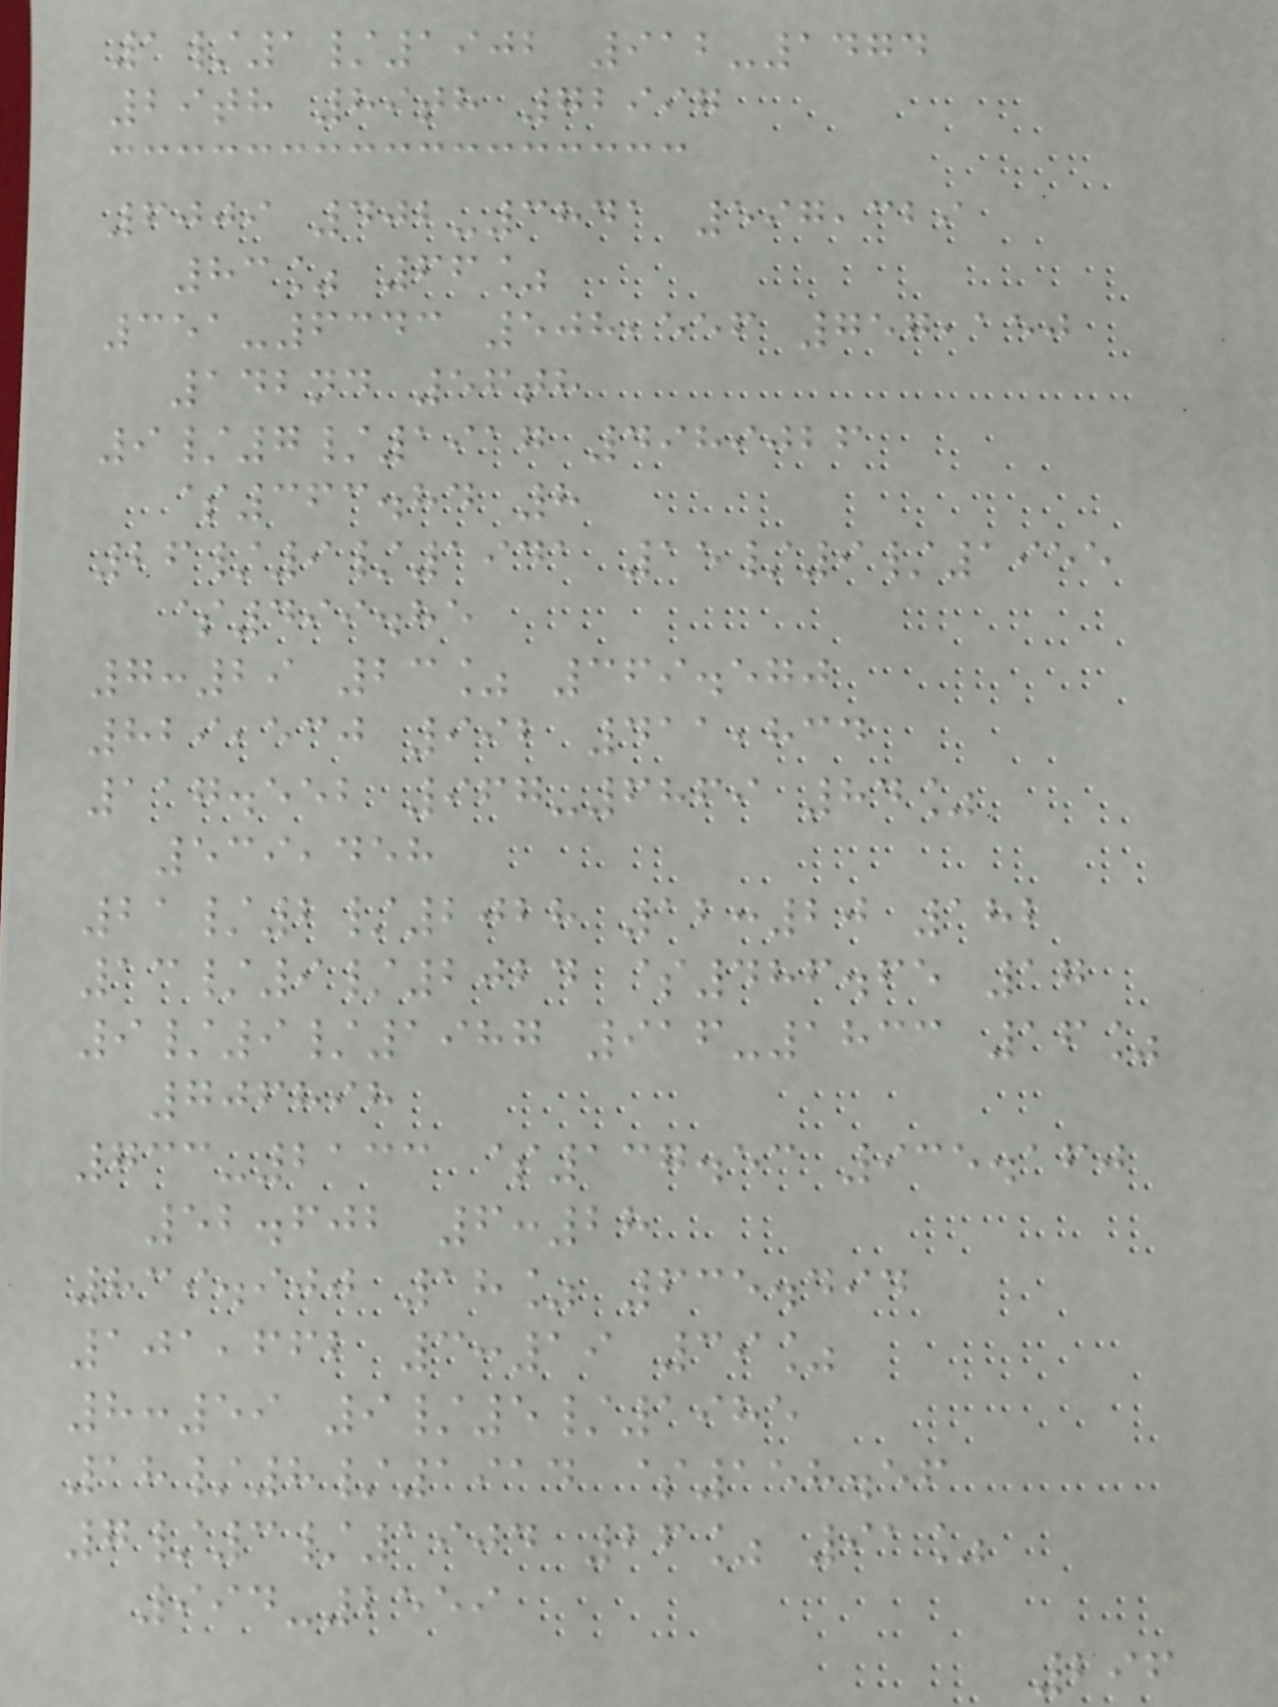1/1/1902 912-1474
29th 89th 72997
6009 402-3841 597,329
83% 66%
351-6343 508,556 757,150
142nd 56th
9/7/1917 4989026
$363.84 8
26/9/1941 15/9/1955
$499.85
7:29 23% 369.570
829,530 992 411,834
117.552 967-6869 84%
539,458
21/2/2028 12:20 182
13/9/2024 $486.65 17
9/9/1987 916-1833 16%
706898
733-2133 $137.53 935.160
52.602 6:28
839.900 18% 635.494
101,662 3:19 39%
8:59 9/5/1985
18/8/1914 $158.56
7/3/1904 26% 91%
994-2559
296
